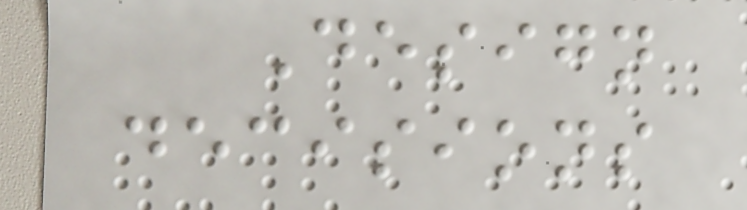Design
decisions
